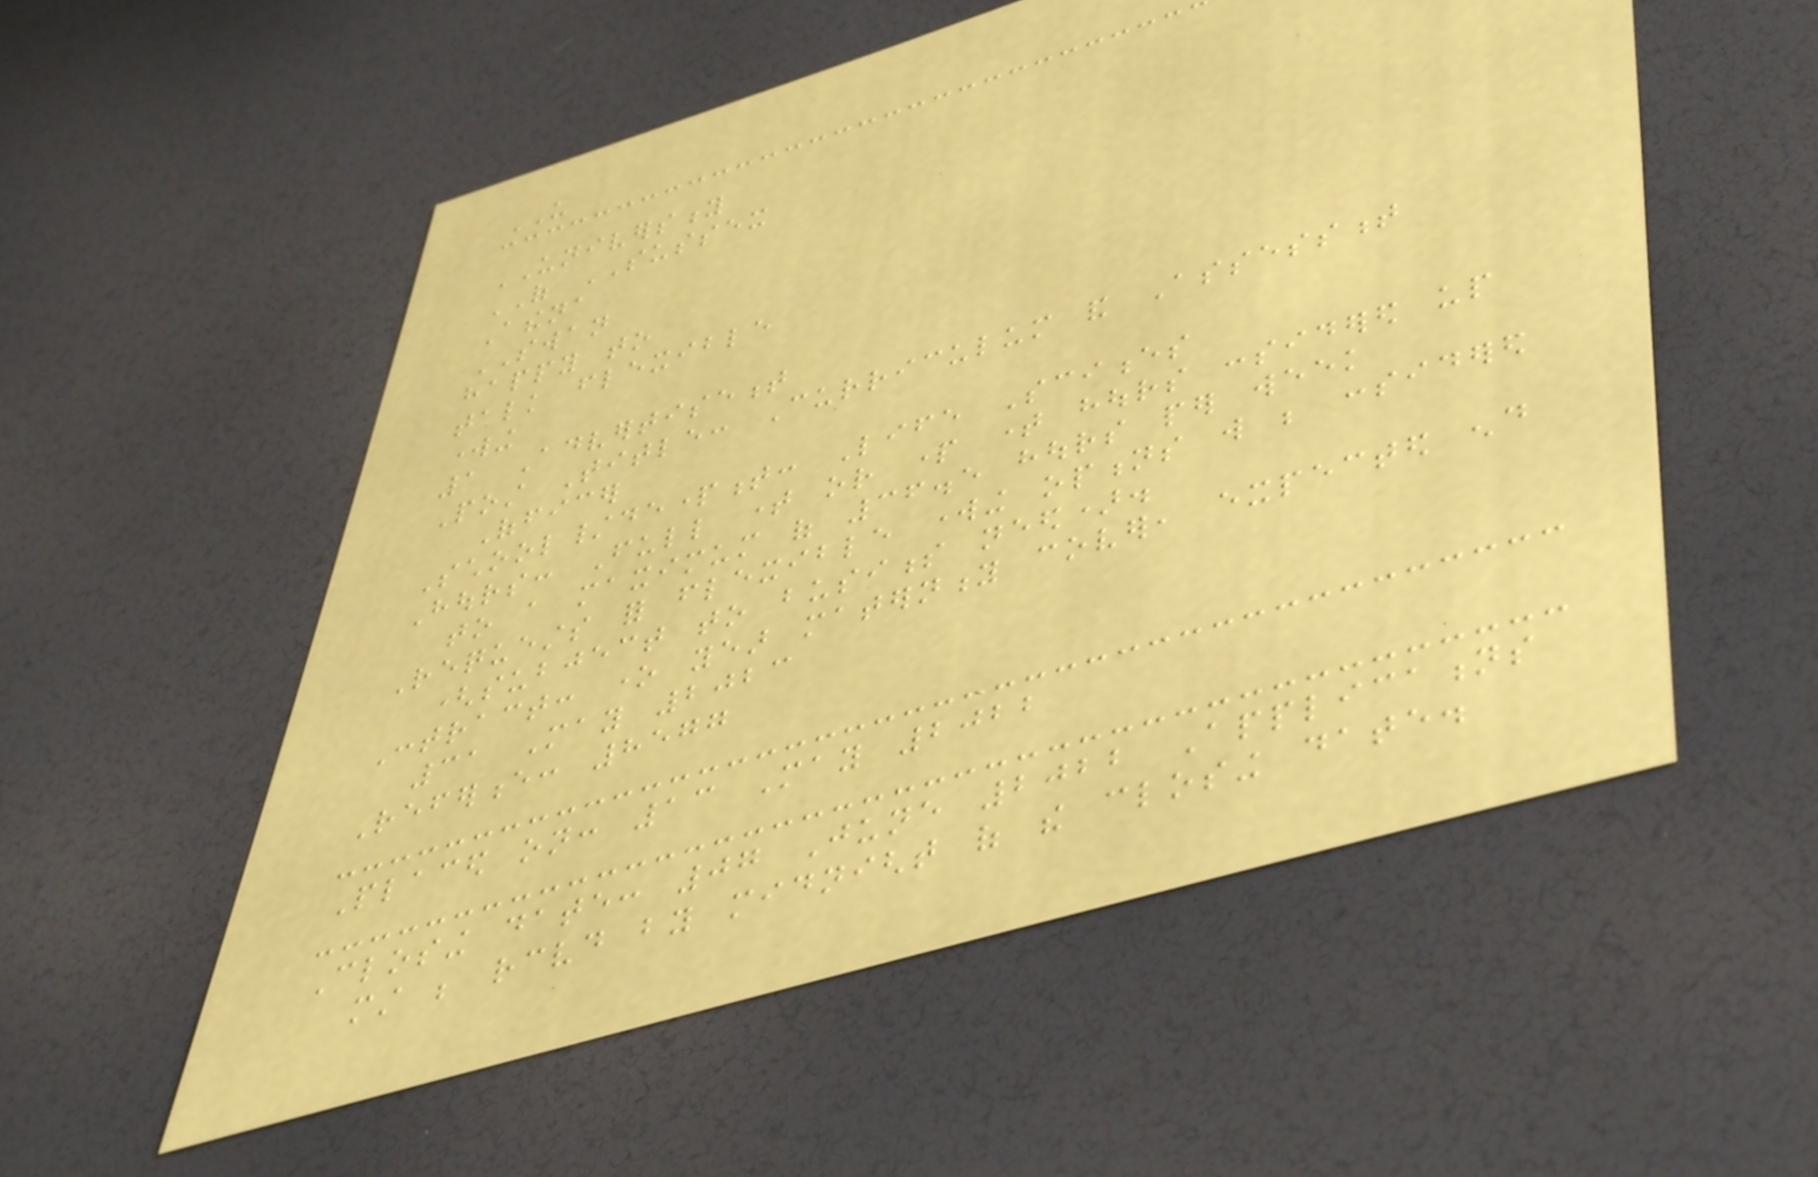US
UNIVERSITY
OF SUSSEX
Athena
SWAN
happy to
talk flexible
working
1 Advertisement
Post Title: Curriculum and Assessment
Officer
School/department: Life Sciences
Hours: Full time or part time hours considered up
to a maximum of 36.5 hours per week
Requests for flexible working options will be considered
(subject to business need).
Contract: one year maternity cover, expected end
31 May 2023
Reference: 8577
Placed on: 13 May 2022
Closing date: 07 June 2022 Applications
must be received by midnight of the closing date.
